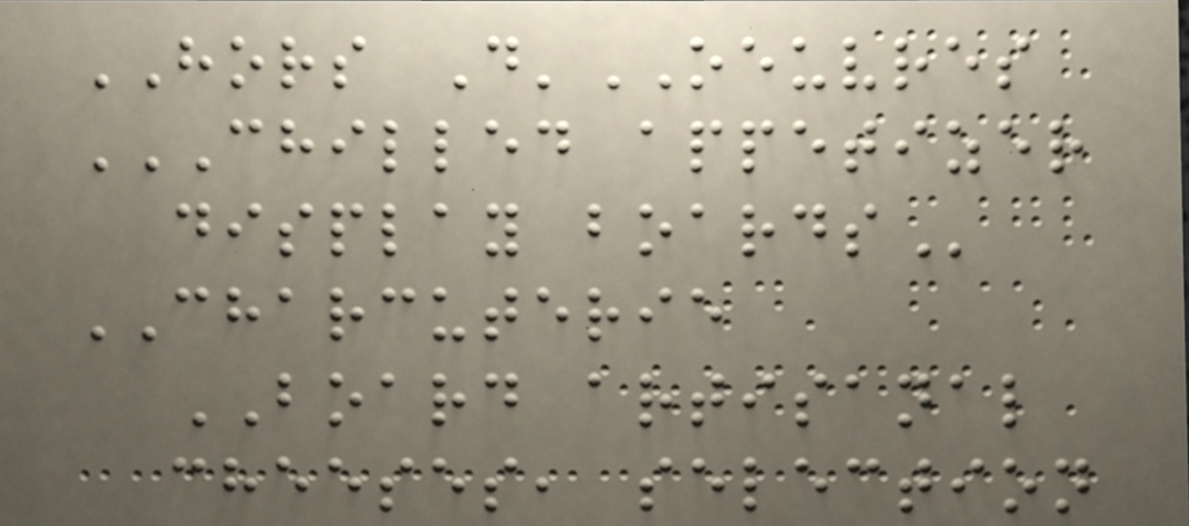HORS D'OEUVRES
CHILLED APPETIZER
DISPLAY BOARDS
CHARCUTERIE
BOARD artisanal
cheeses, selection
